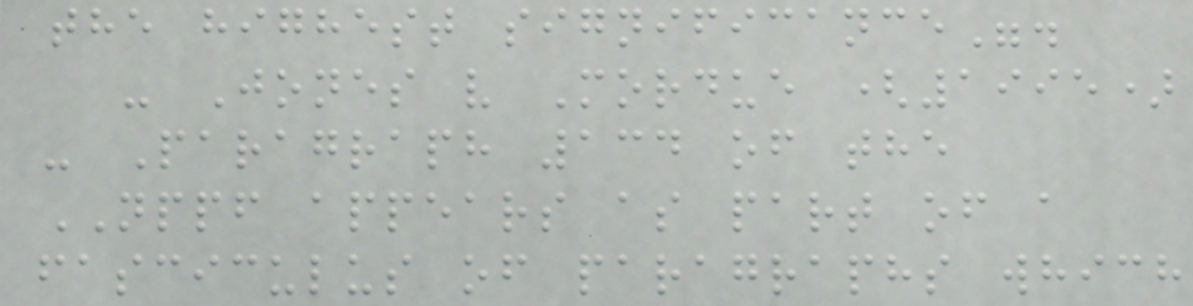the highest significance".
- Jones v Mordue (1995)
- Paragraph 134 of the
NPPF appears as part of a
fasciculus of paragraphs which
